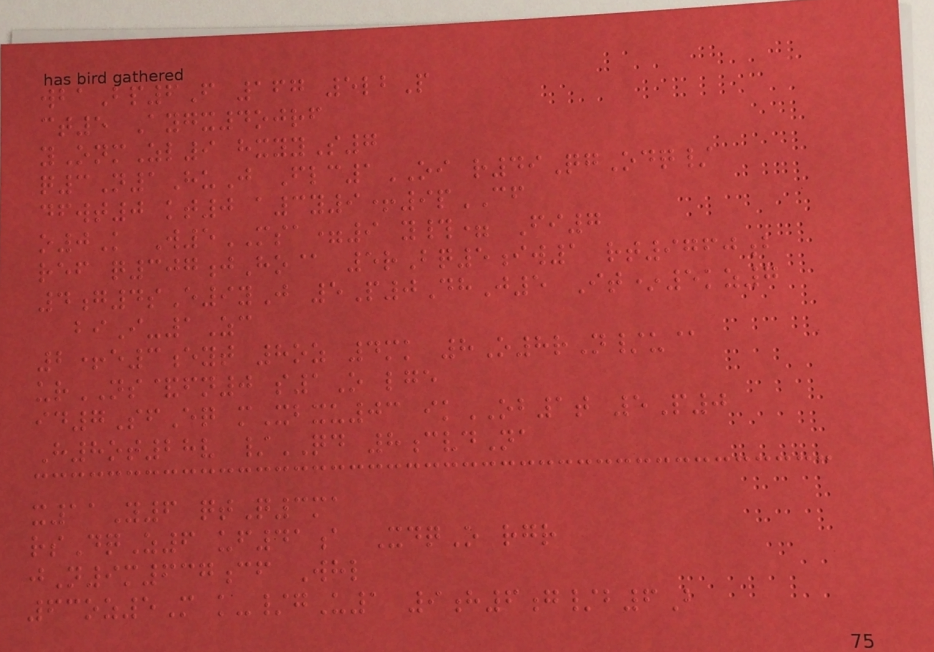wbaBp6F 167 5lbP
ct5 Aygx4ojrf
yOnmZl9 hxyyS7
q3N1HuJ Flc1OI r49QgOdq/
dfwt0 kt0 a3y9+9pCF
o0K W5MSA=9 y#= Fi7
ref q307jHo@ 5rBq5iw1 rt9760b
4g4sE9yJ 5P0DhJ5 It*5kz7
biI-1Zc
2+e3eyt 8oz 4mk 8O8rN/u@
urNS&fn0 s1O lge
id7SfEq mXbxu03 ikOB1t 5P0
H8ot28v /QD 8cvdNa
x11Y6 qtQ3ma
rsDqZ6 uf41a XdqO rgr
jN9m637cf Whl
63oz5M k-/gU1 9h6g/b6B
